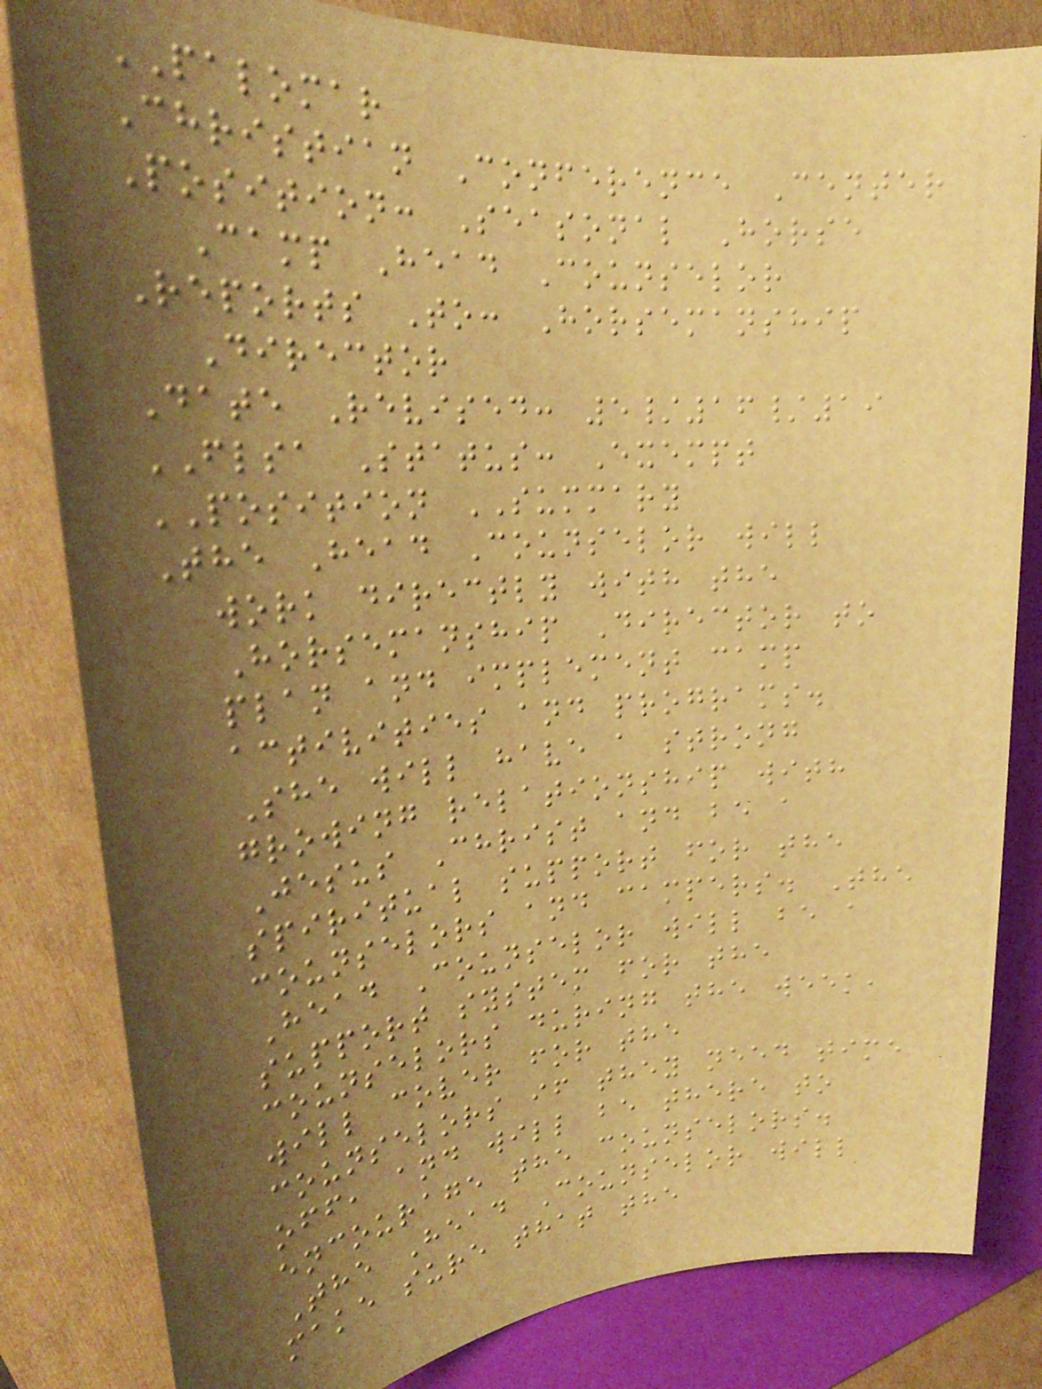PALOMAR
Christian Conference Center
Position: Seasonal Horse
Camp Head Counselor
Reports To: Horsemanship
Director
Date Revised: 5/16/19
FLSA Status: Exempt
POSITION SUMMARY
The Head Counselor will
work directly with the
Horsemanship Director to
plan and implement camp
activities and programs.
She will have a strong
growing relationship with
Jesus Christ and be a
spiritual support for the
counselors and campers. The
Head Counselor will be a
support system for the
counselors during the week,
will cover for the
counselors if they need time
off, and will be there to
encourage the counselors.
The Head Counselor will
make sure that the
